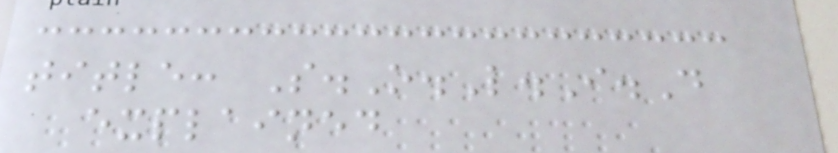title: S.O.L.I.D
explained
